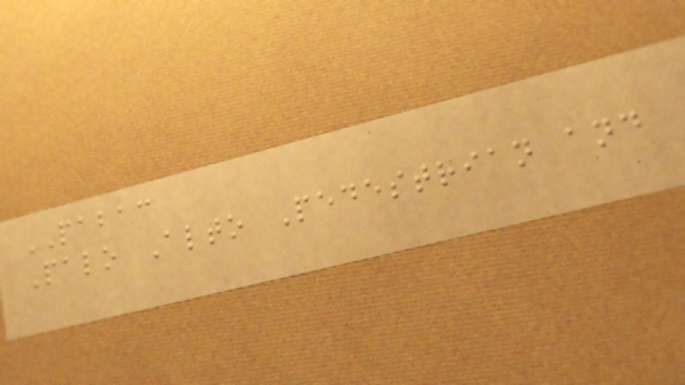PABAC
Palo Alto Pedestrian and
